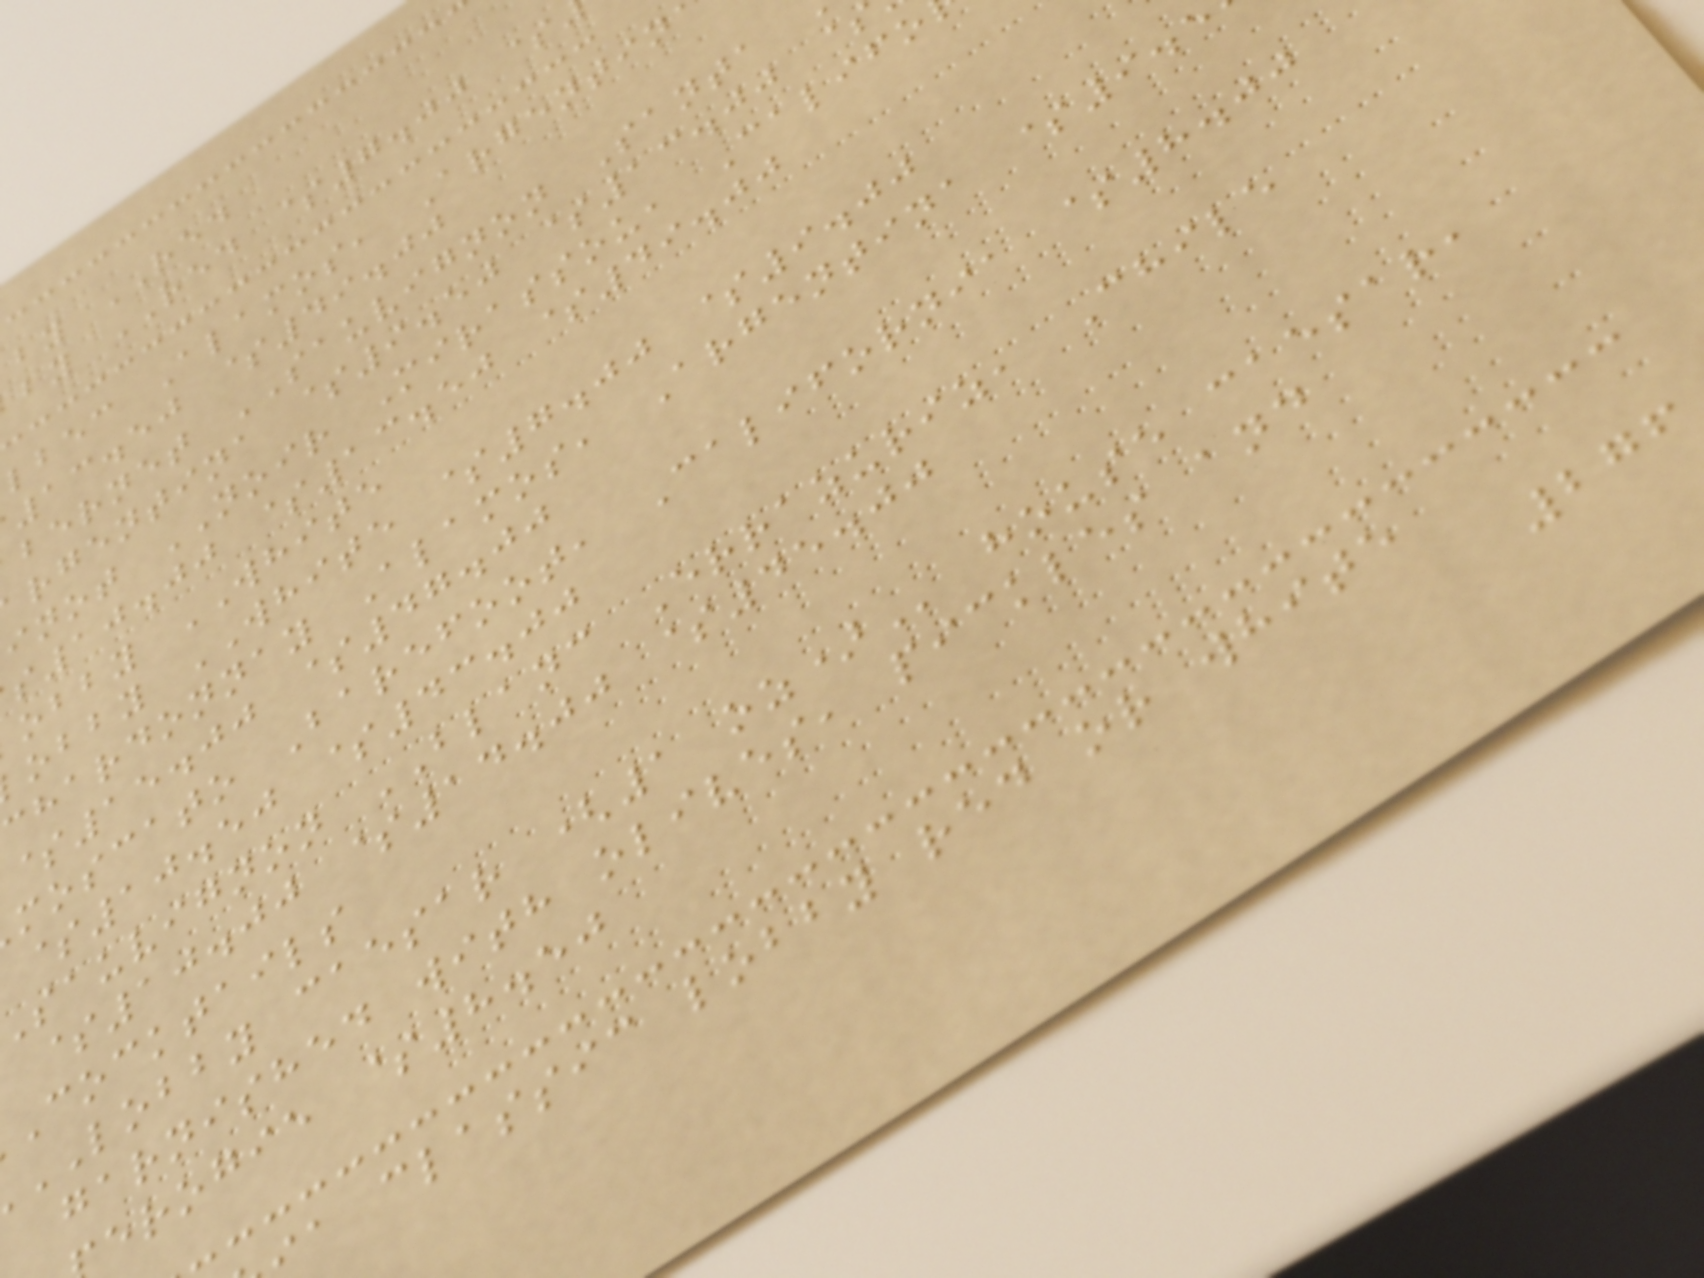by RED
by RED $7.00 $
lbec Alamos, Argentin
13.50 $49.00
bernet SAUVIGNON Santa
rgentina $9.50 $13.00 $
inot NOIR Mirassou, Califo
10.00 $13.50 $49.00
obby WHITE
obby WHITE $7.00 $9.00
chardonnay Alamos, Argentina $9.5
$15.00 $47.00
moscato Barefoot, California $8.00
$10.50 $43.00
sauvignon BLANC Errazuriz, Chile
$10.00 $14.00 $45.00
cocktails
LOBBY caesar (1
garnished with olives, pickles and
erogie $8.50
a classic lobby red or white
276
